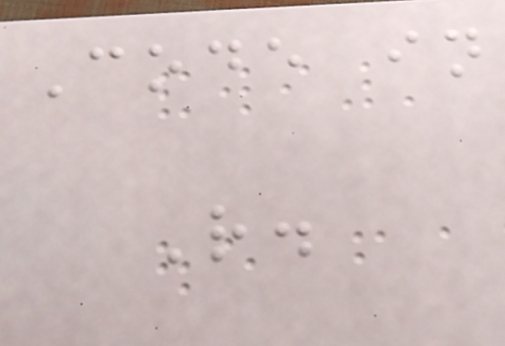Code in
R.
